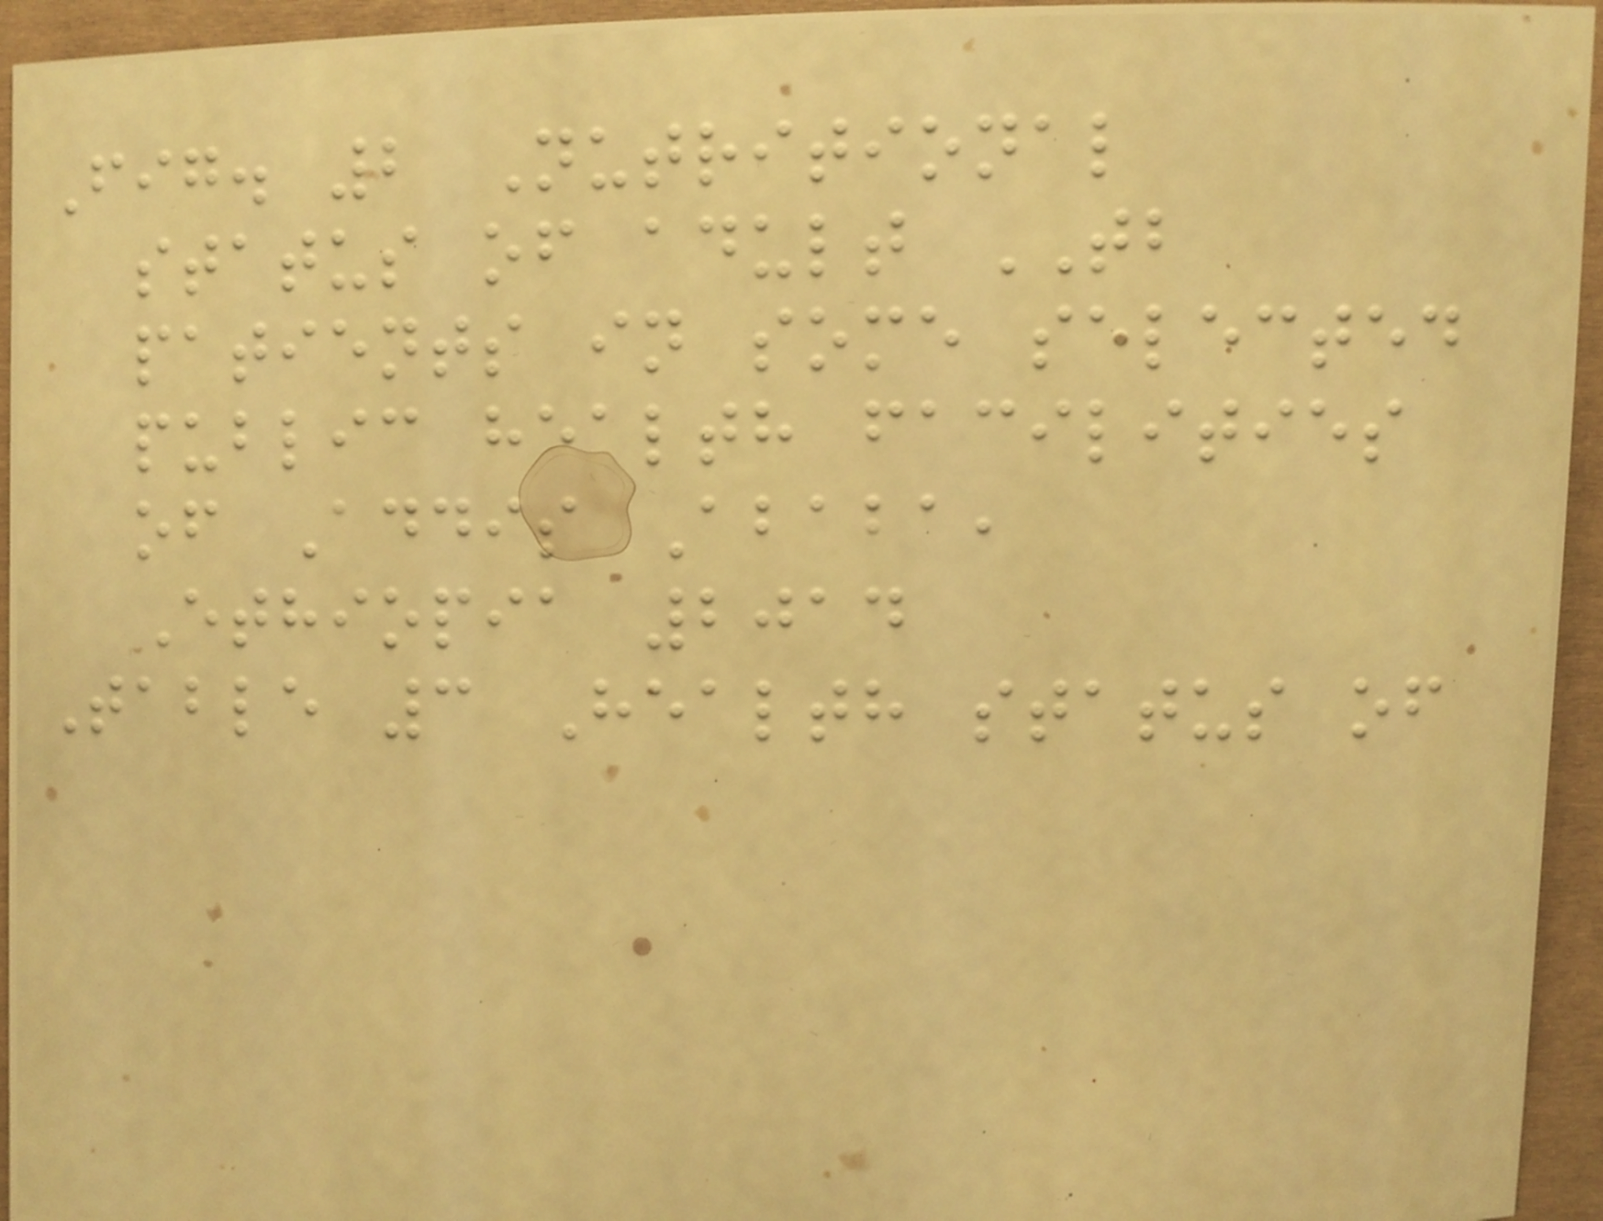Fig. 2 Nutritional
status of adult TB
patients in some selected
public health facilities
of Addis Ababa,
Ethiopia 2014
Table 3 Health status of
